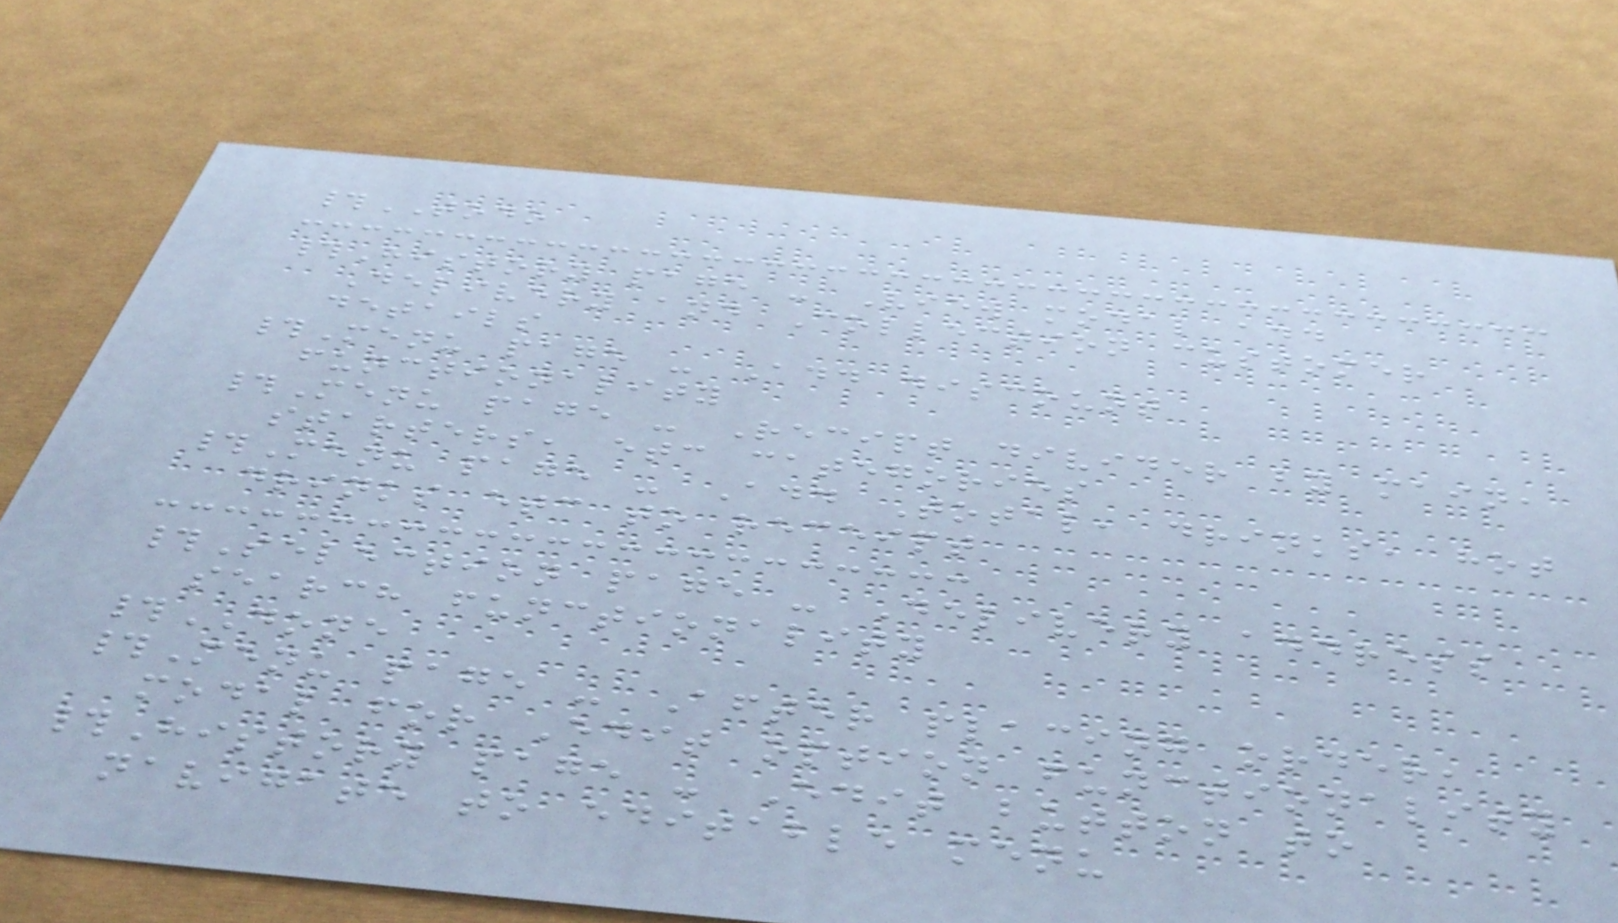#TODO
#History page - View modal add
Delivery and Collection customer
details
#Menu page - Add discount
functionality
#Menu page - Recipt divider by main,
starters, etc categories
#Menu page - Add Total, drinks, hot
drinks etc to receipt
#Selection page - Delivery address
search functionality
#DONE
#Menu page - After placing order,
modal for Edit option functionality
#History page - Edit button to
navigate to editable menu
